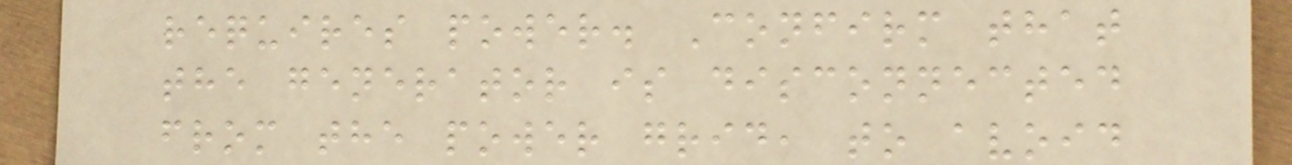requires power. Confirm that
the generator is disconnected
from the power grid, to avoid
